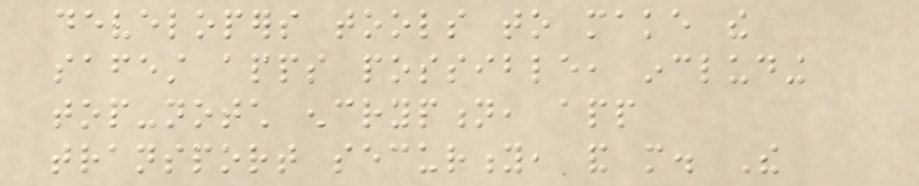developers tools to make the
safest apps possible, including
top-notch encryption, app
transport security, and more. The
